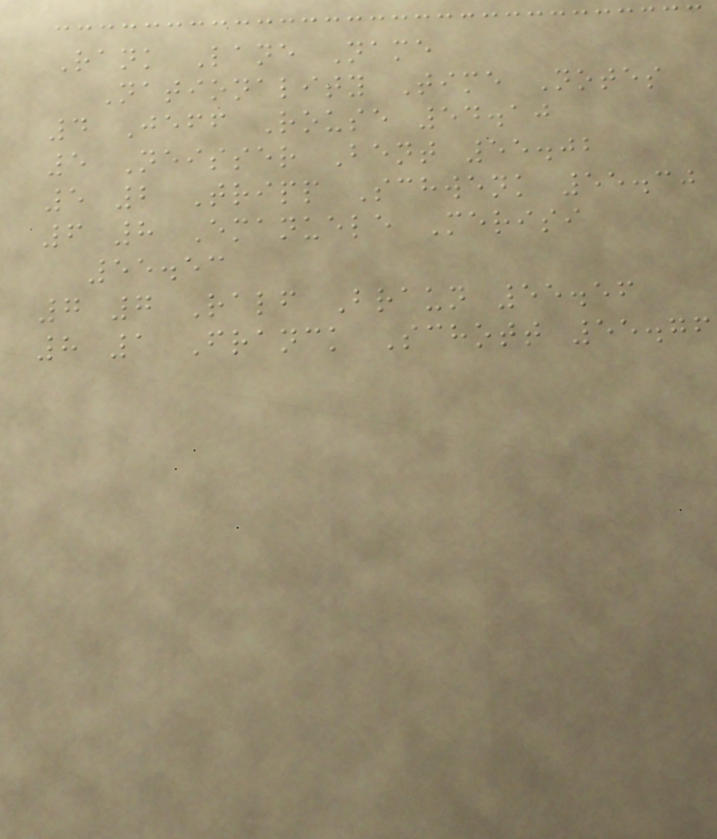Rank Lane Name
Nationality Time Notes
4 Jeff Rouse 54.10
5 Neisser Bent 55.02
5 2 Tripp Schwenk 55.30
6 8 Emanuele Merisi
55.53
7 7 Ralf Braun 55.56
8 1 Franck Schott 55.76
